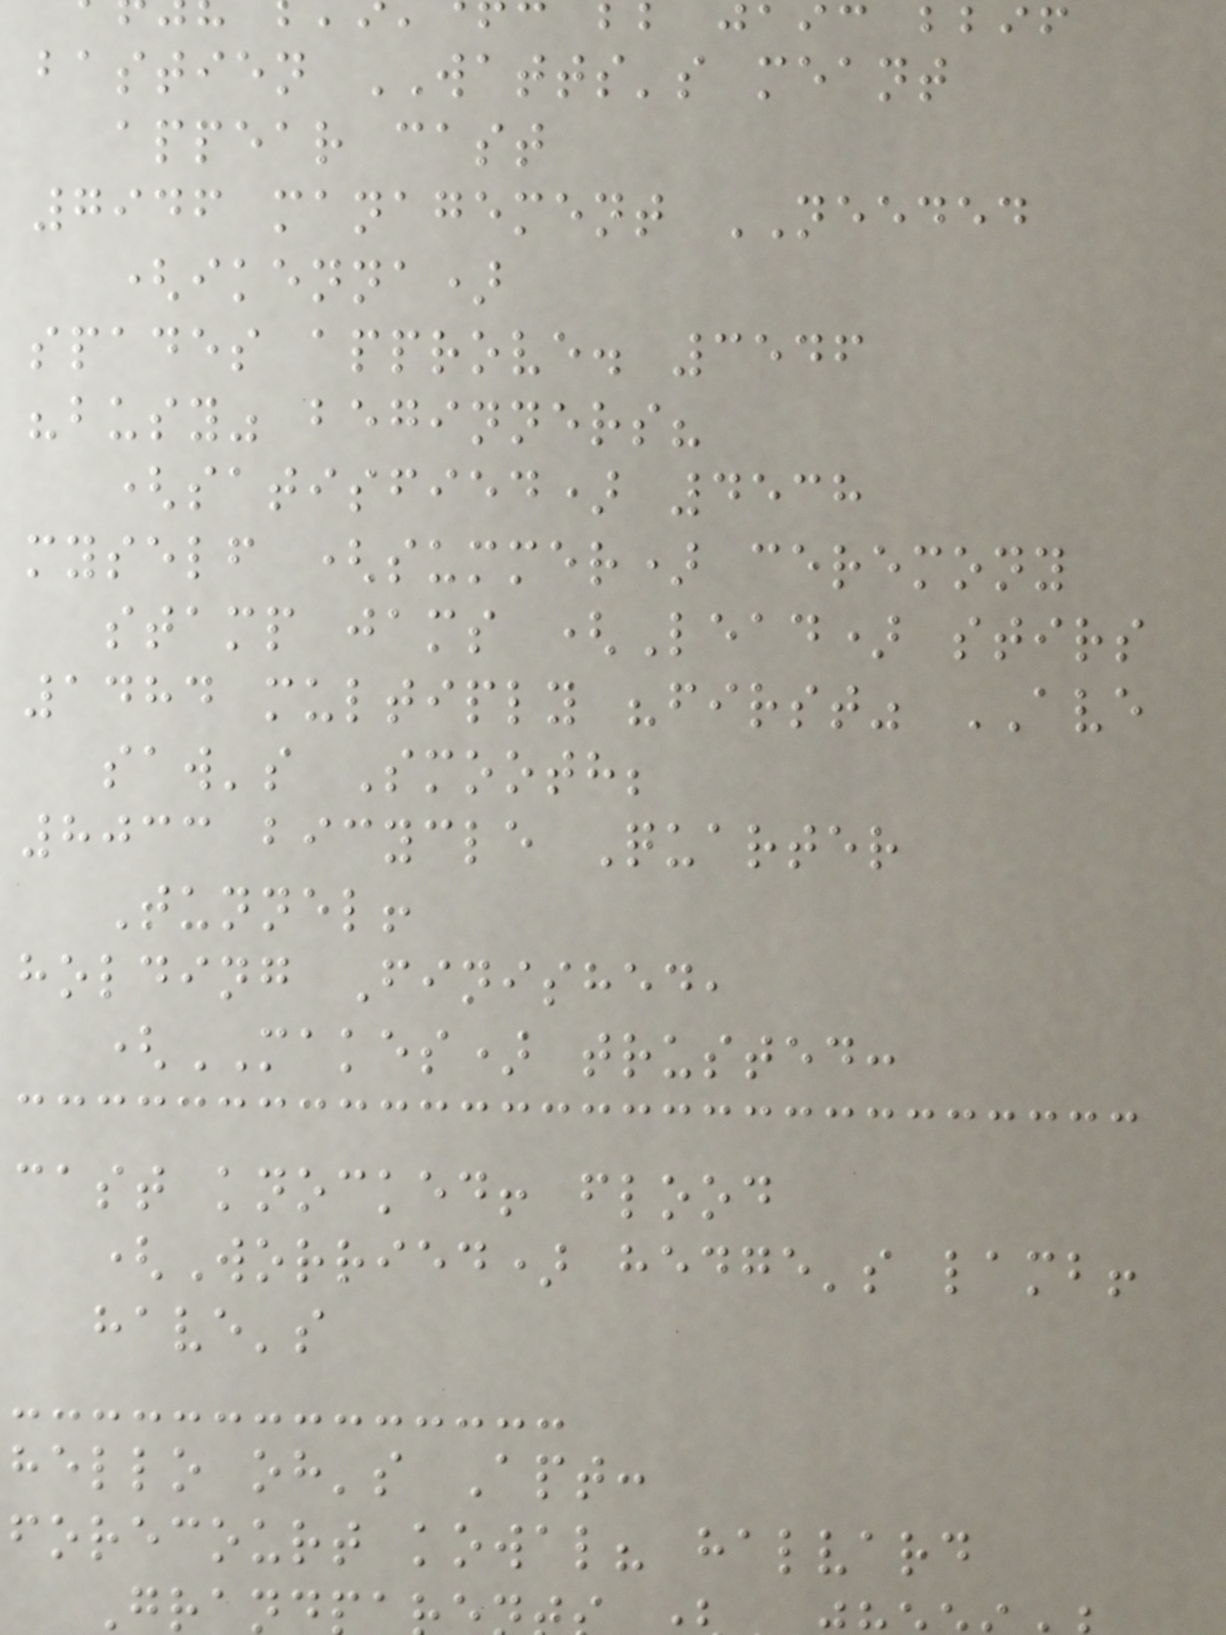bastien WATTS's meant
appear cast
7946 management NEEDED
(ikenna)
spades approve. 3546
"busy" beginners?
(satisfied) 4538
myself (summer) ceremony
stamp jams (Lead) stirs
1484 multiply "first" AVE
saw's Smooth;
8033 bicycle Quarter
Tunnel!
holding Finished,
(MAKES) trusted:
cast knocked! flood
(Worried) hedge's lamb!
have's
hello oh's Apt:
forecourt kowal? halvard
